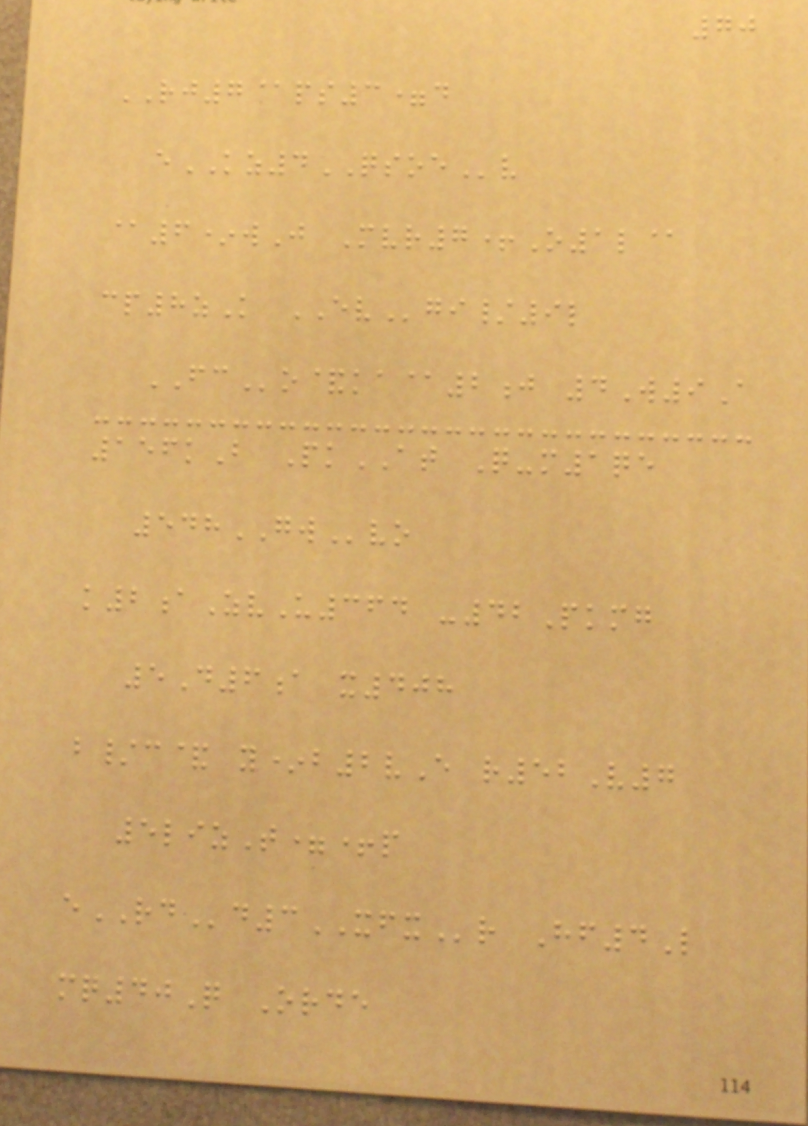70
RJ7@ps3=d
eKZ4QSOEv
@6*wJ Mvr7+O1l@
cp8zK EVgi/9l
FCo&ka@2j 4W9A
156kB PkAT Q-m1qe
548GWvo
k2aZvU364 -42Pkmg
5D6a x408
b/c& y*b2vE r52V7
5lizT=+p
eRDd3XFXr Hf4L
mq40Q Orde
